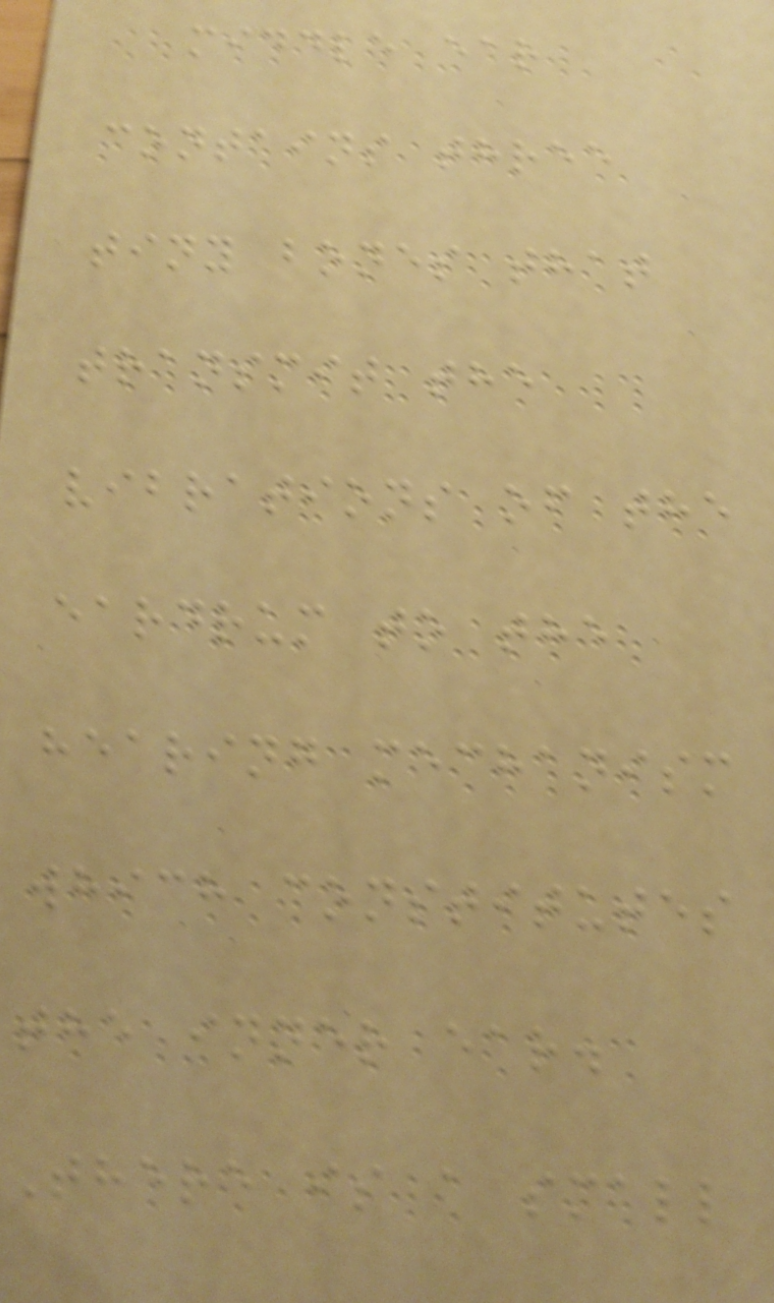middle ear
contains three
tiny bones that
transmit the
vibrations of the
eardrum to the
hearing mechanism
which constitutes
the inner ear.
There is a small
